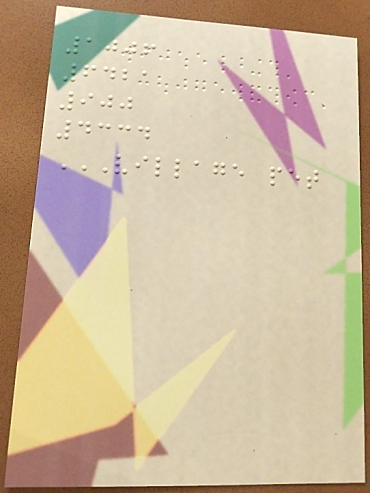1006
6421
900
4334
VILLAGE PET
